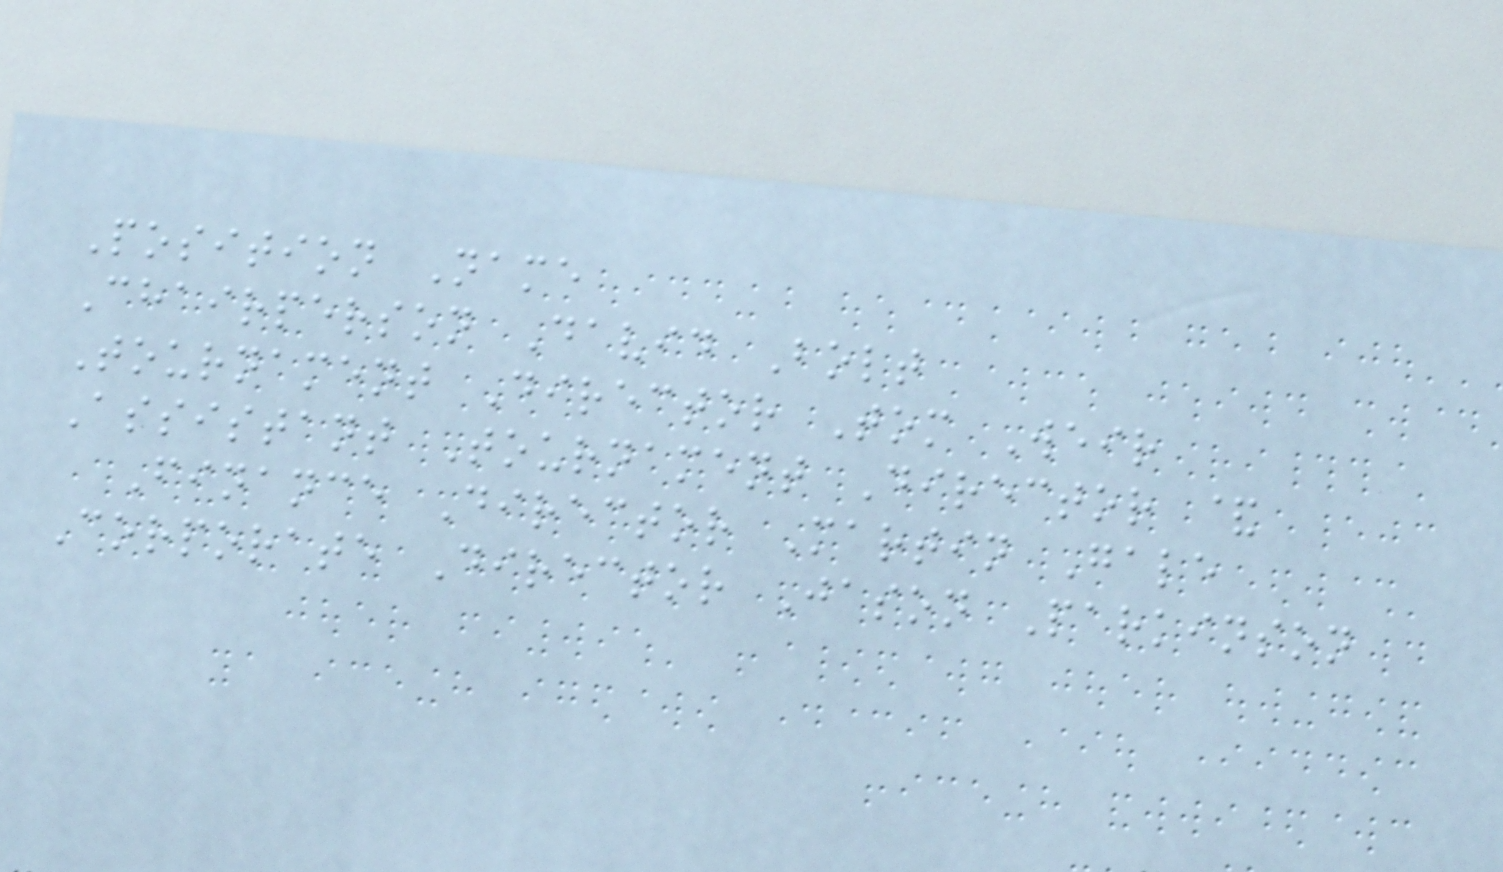Position Name
Chairperson David Bolt
Tournament Director Tom Weir
Assistant Tournament Director &
Finance Director Martin Gale
Corporate Director Jason Parkinson
